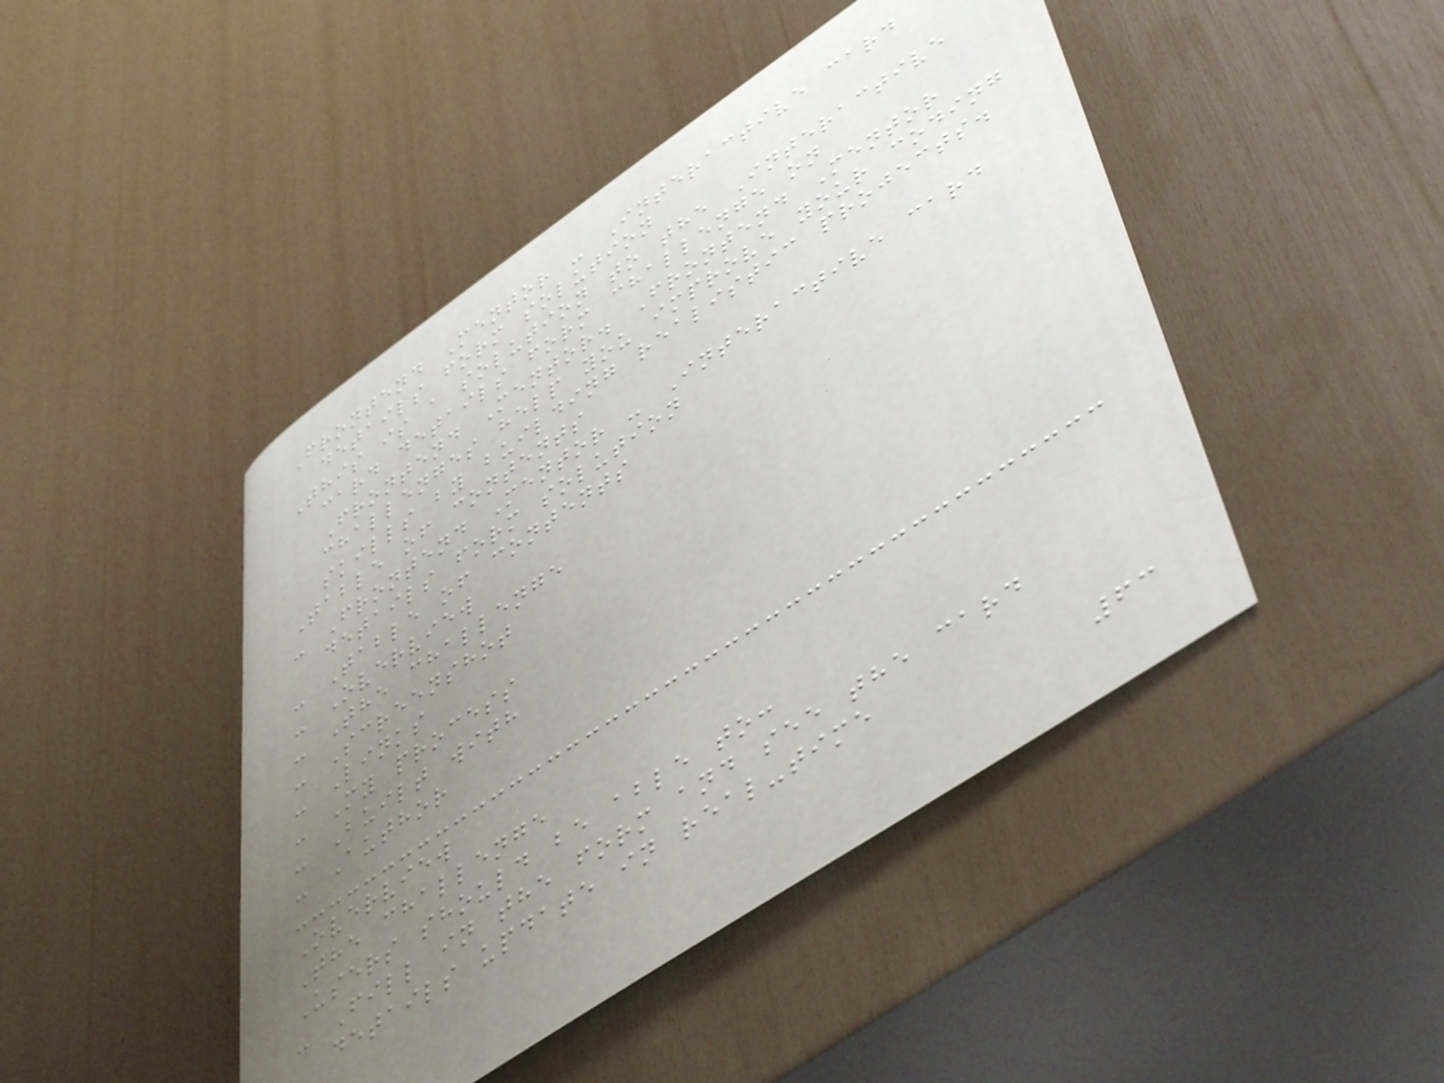Frontend Mentor - Interactive card
details form solution
This is a solution to the Interactive
card details form challenge on
Frontend Mentor. Frontend Mentor
challenges help you improve your coding
skills by building realistic projects.
Table of contents
- Frontend Mentor - Interactive card
details form solution
- Table of contents
- Overview
- The challenge
- Screenshot
- Links
- My process
- Built with
- Author
Overview
The challenge
Users should be able to:
- Fill in the form and see the card
details update in real-time
63
